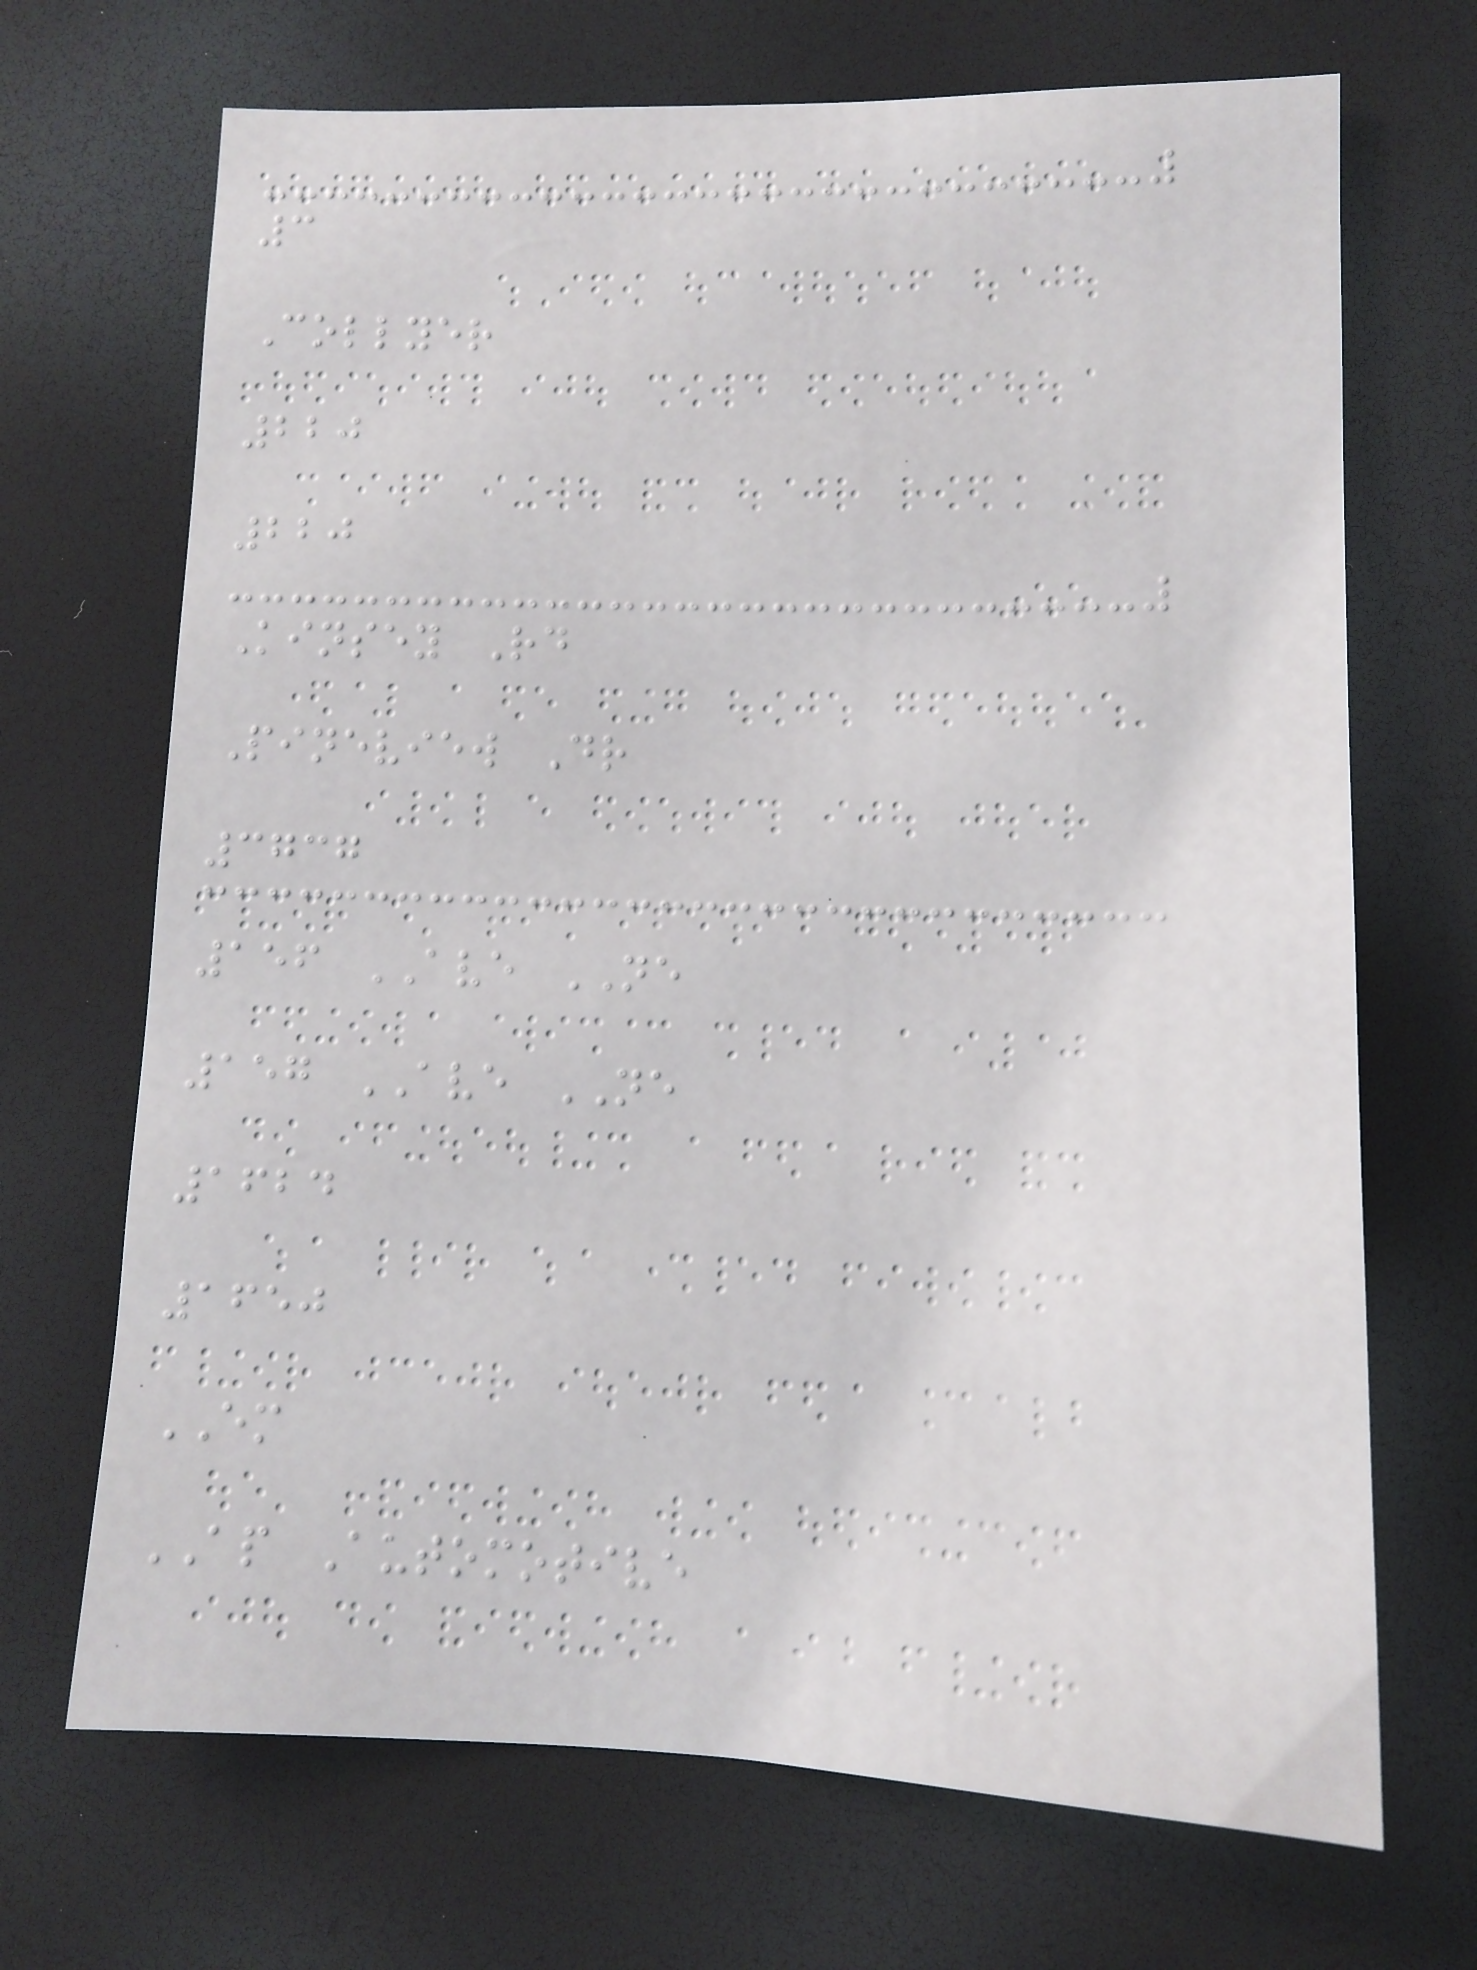3
Collyer
220
220
Kinsey Rd
Pineview Dr
3737
156 AVE NE
157 AVE NE
1624
1650
EM
AP Automotive
